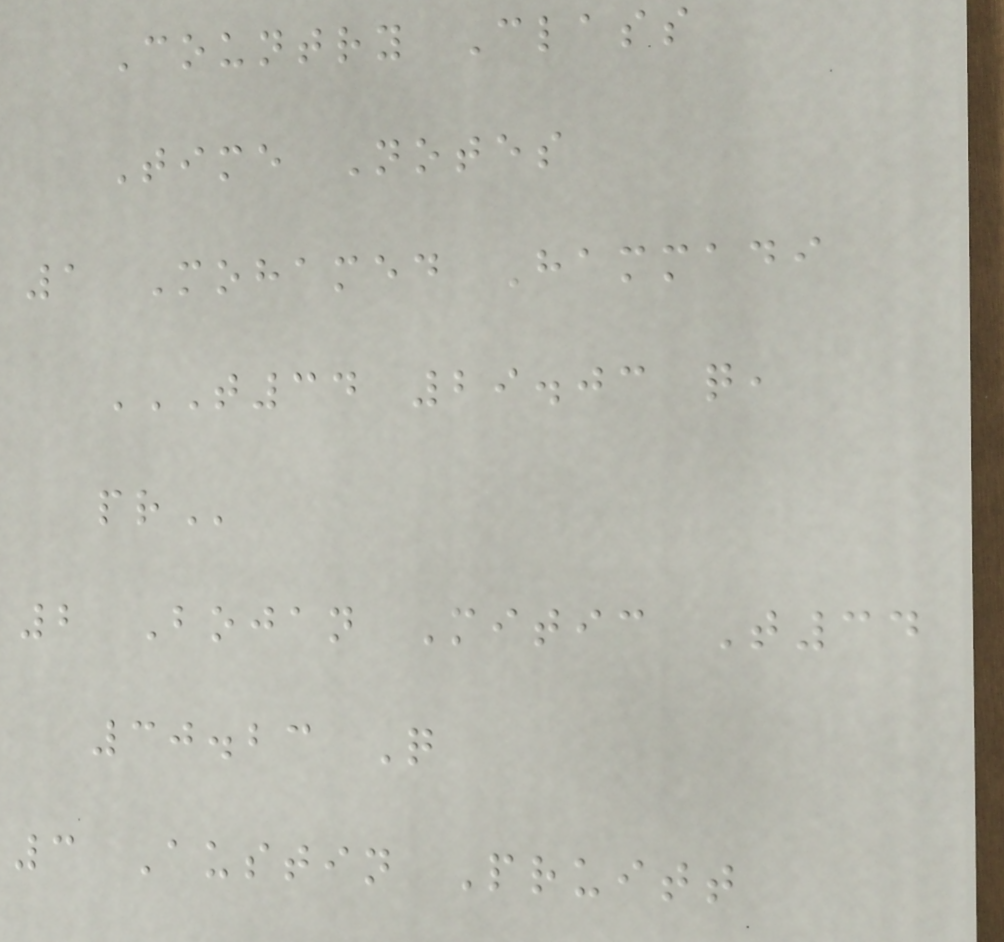Country Class
Time Notes
1 Mohamed Hammadi
T34 29.03 Q,
PR
2 Bojan Mitic T34
30.23 Q
3 Austin Pruitt
